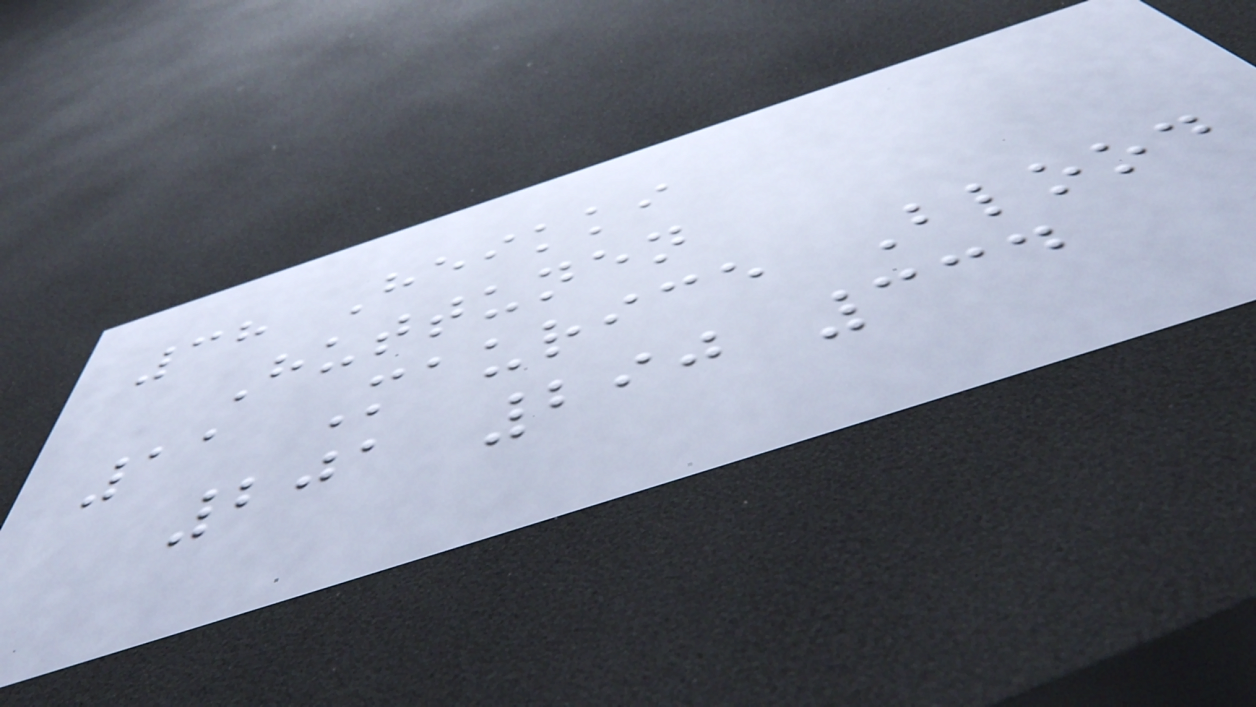38 Heikki
Huttunen
11 Maurice Blood
201 290 334
